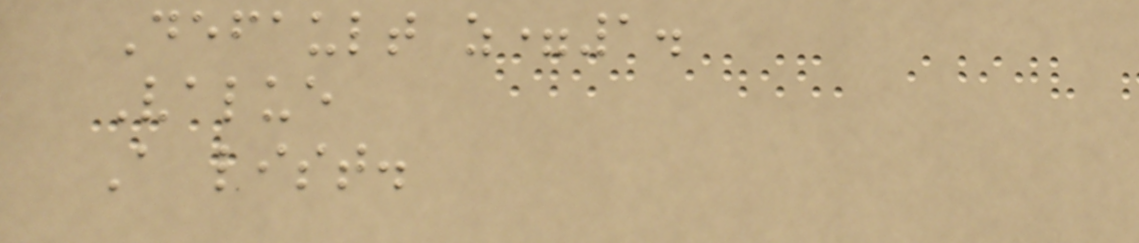Default z=1.
Value
A list.
